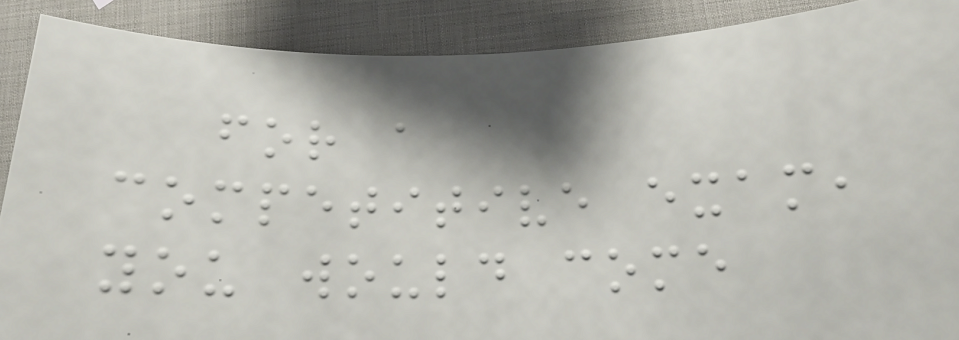for a
competitive exam,
you would come
